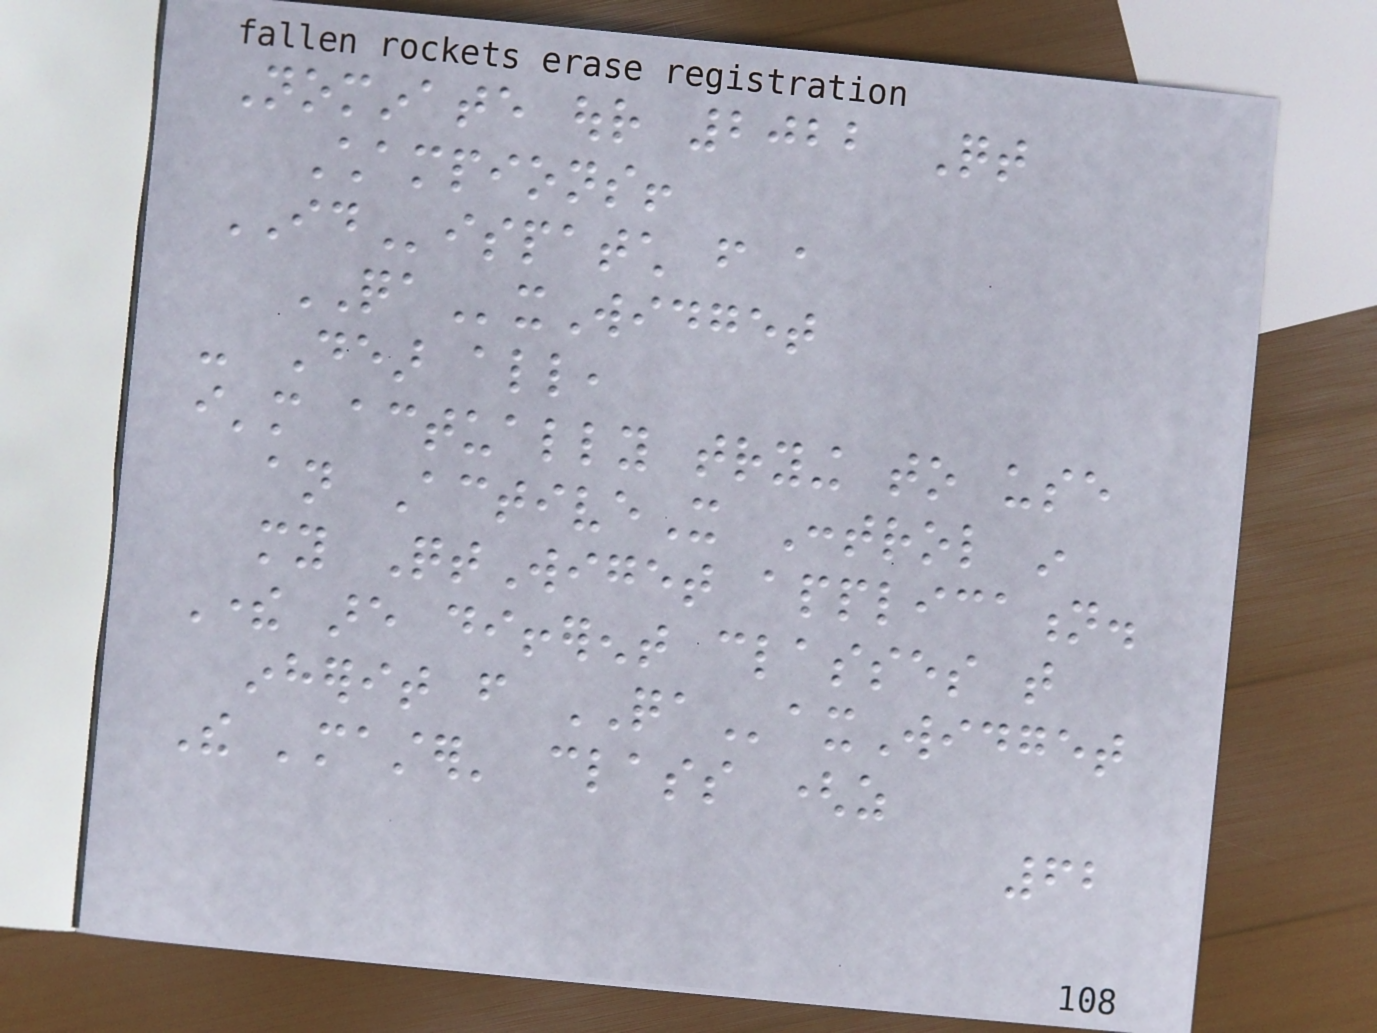Nominate our 2022 Qt
Champions!
IDispatch from a
QAxWidget
- Dear all,
i'm actually trying to use
an ActiveX Control in
my QtWiget application.
There are different classes that
inherit from QAaxWidget
The 'master' class (as
62
